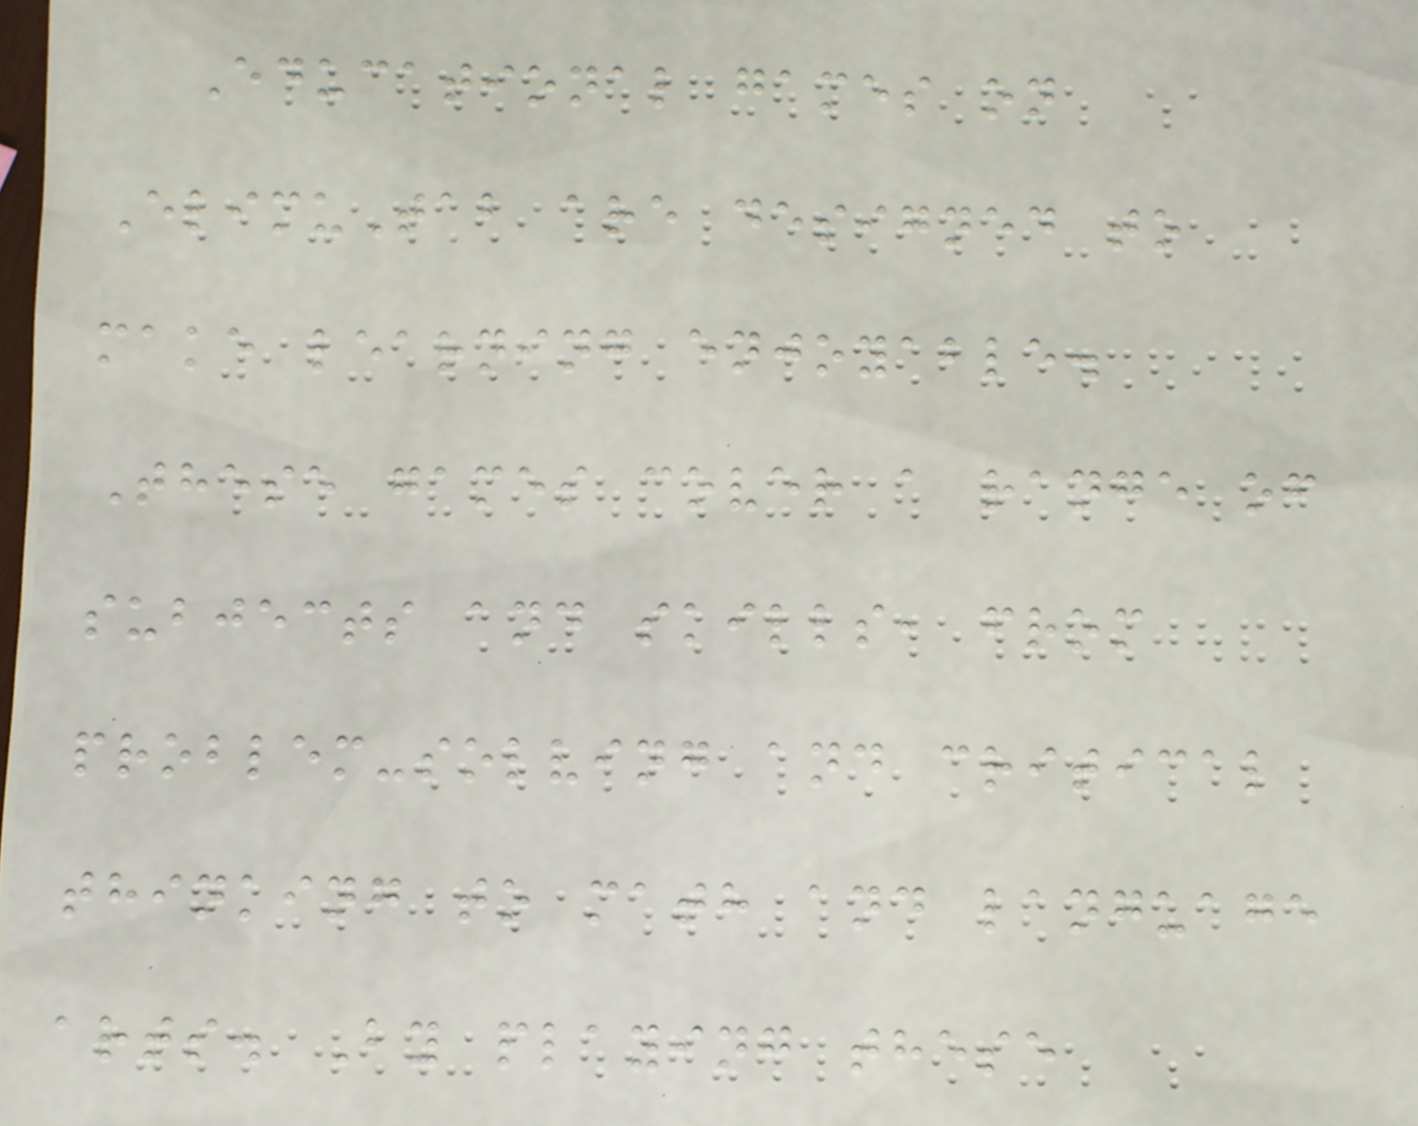Educational games on
ElimuTab are designed to
make learning enjoyable.
These games cover a range of
subjects and skills, from
problem-solving and critical
thinking to math and language
arts. By playing these
